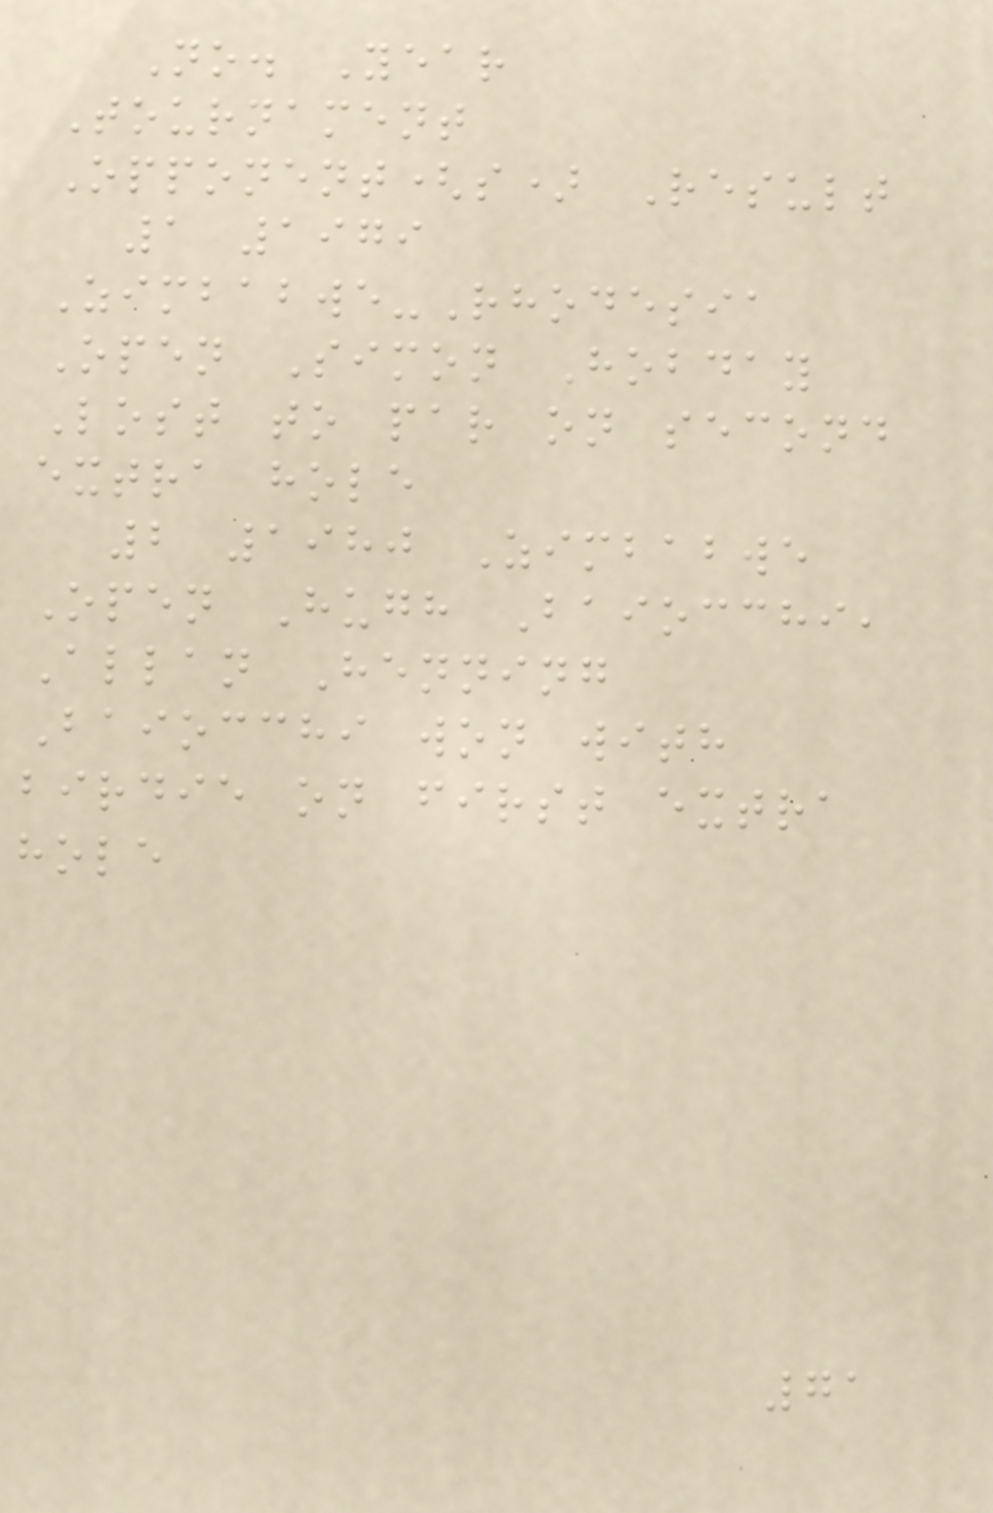No. Year
Tournament
Opponent(s) Result
1 1979
Zimbabwe-Rhodesia
Open Simon Hobday
Lost to par on second
extra hole
2 1980 Zimbabwe
Open Hugh Baiocchi,
Allan Henning
Baiocchi won with
birdie on first extra
hole
71
